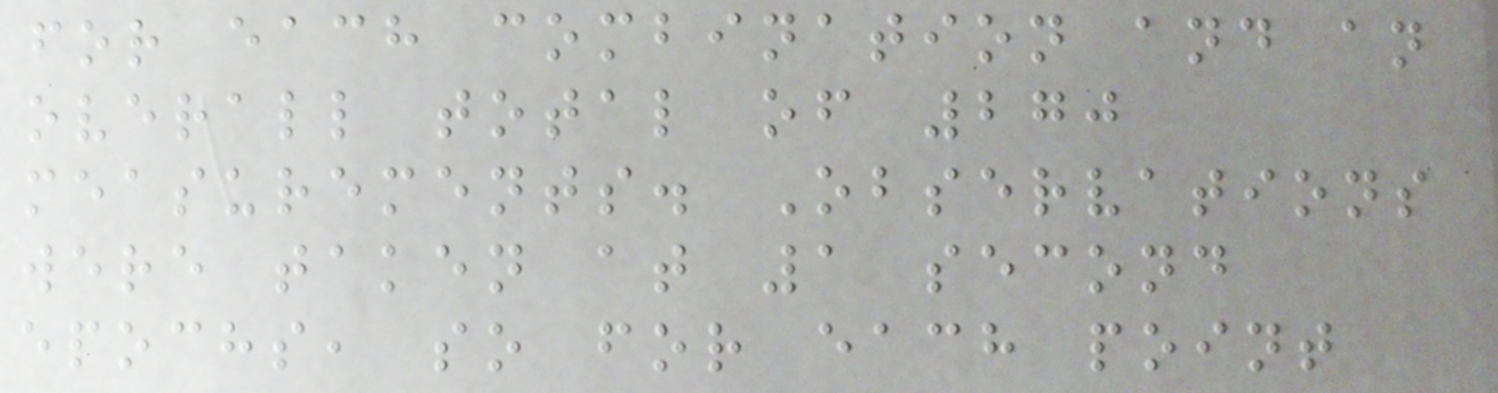for each combination and an
overall total of 270
measurements. Observations
were taken at 1 second
epochs, so for each point
